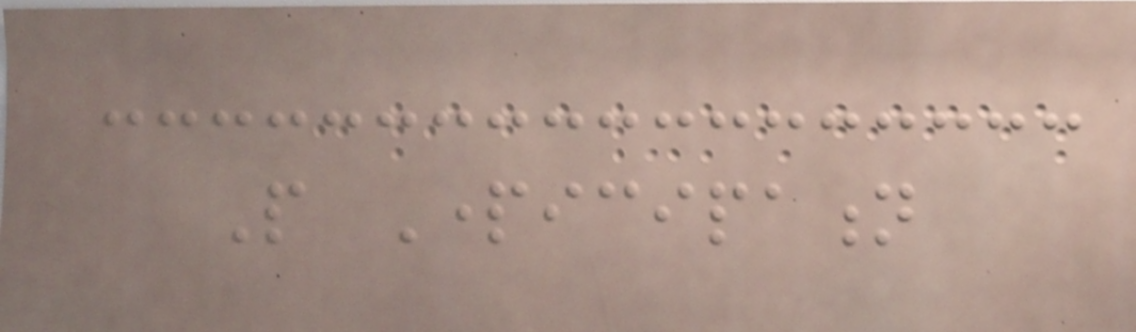People Participation
